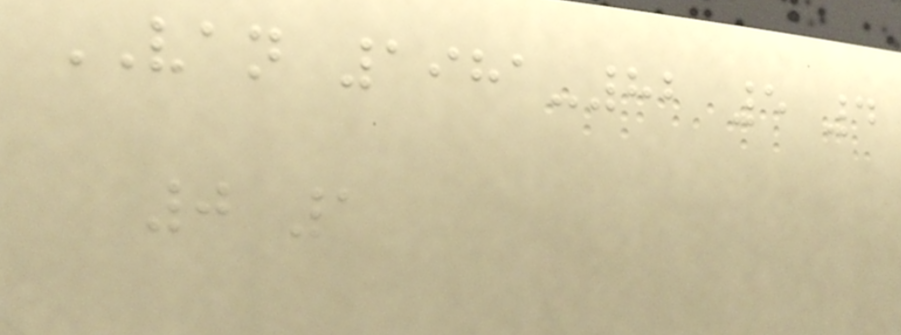VAN 1981-82 5 4
0 1
